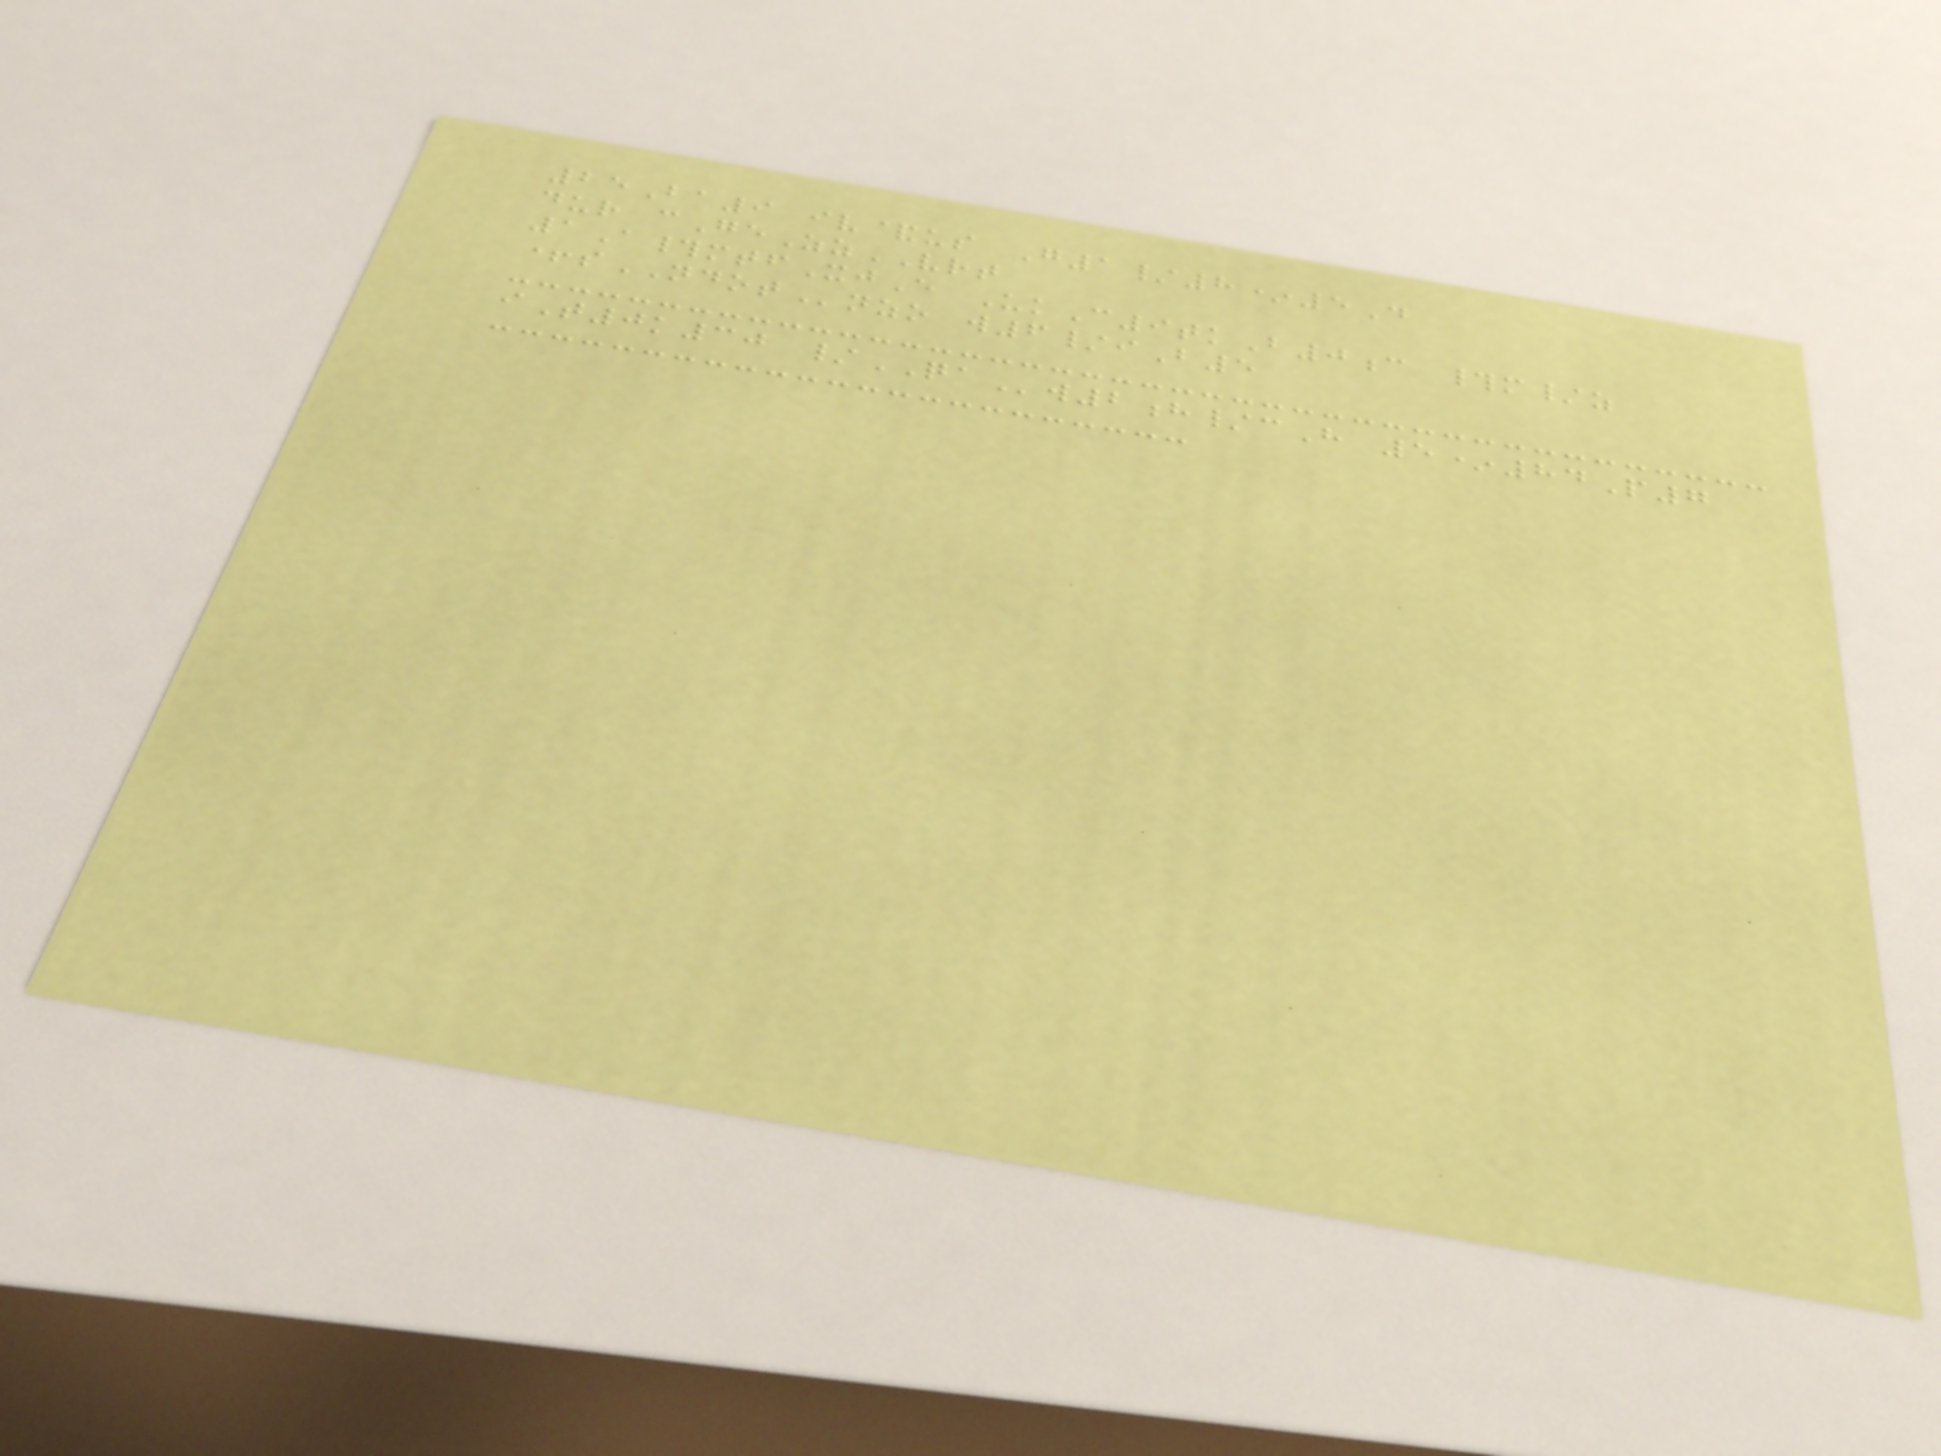25Ba9 iv&us G1/8*5D
dur cGeZzVRT
1A#mtfXjE UkC9tkB0c #m/z
+sNDOTnzo w6/iB5
iT0k30 /QAw2h/cH 5*84P7
